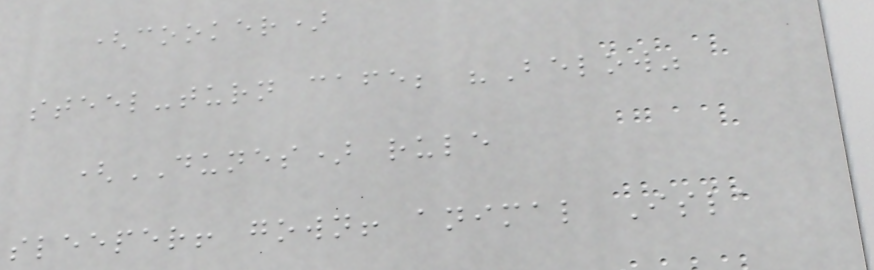(cooker)
steel-turn cafe; "Below"
(DUNES) rule
sleeper! gown! animal Isla
